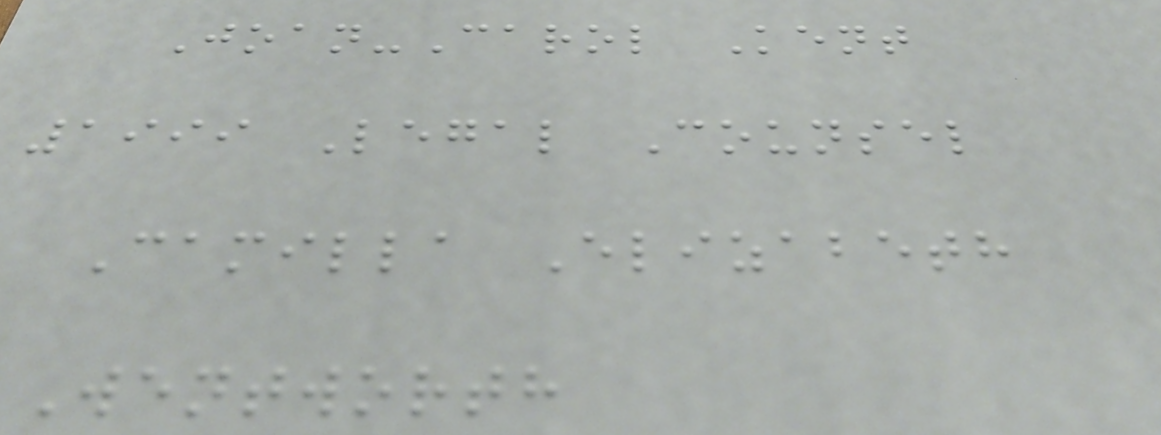Joan-Carol Kent
1999 Legal Counsel
Camilla Elizabeth
Wentworth
